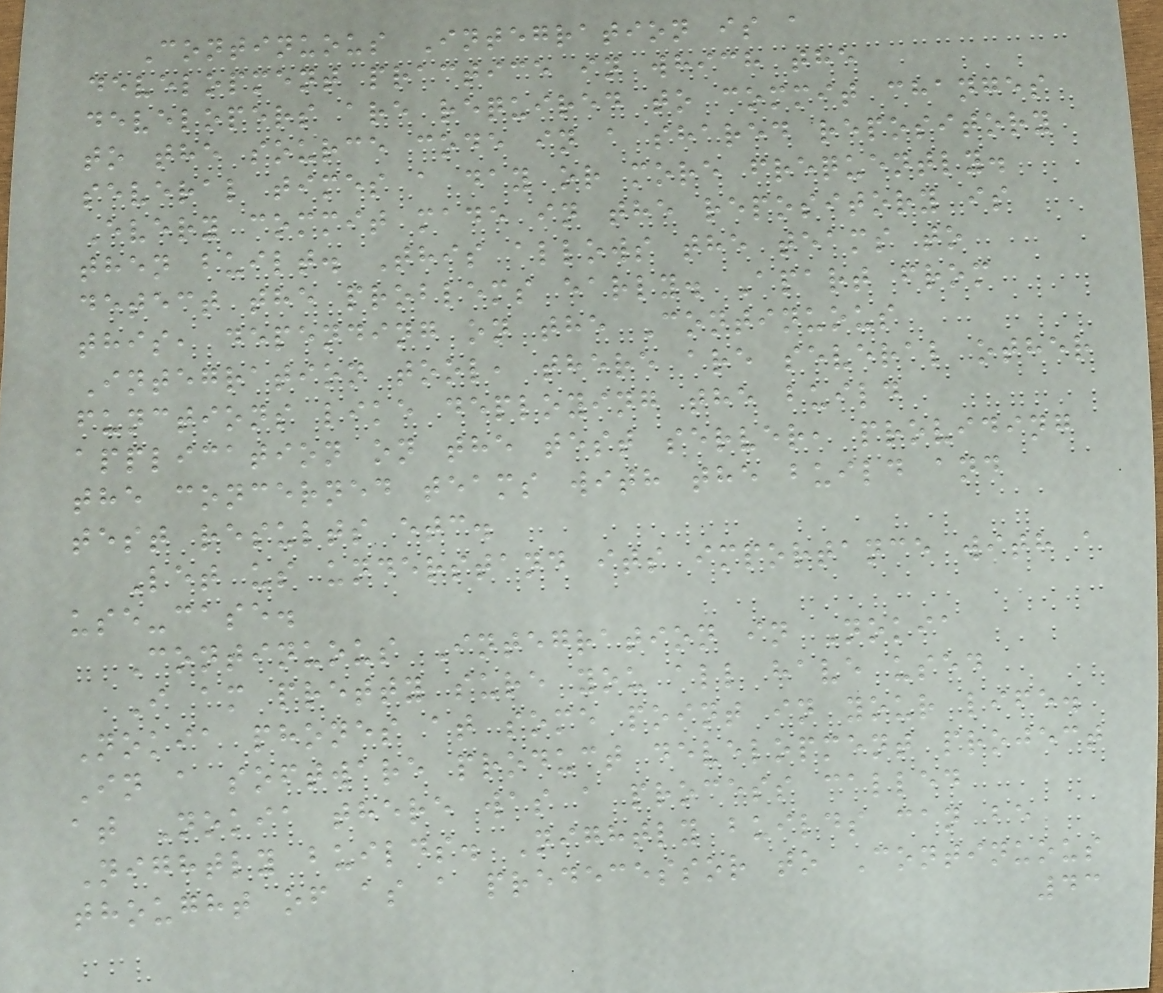Continuous Integration is a
development practice in which the
developers are required to commit changes
to the source code in a shared repository
several times a day or more frequently.
Every commit made in the repository is
then built. This allows the teams to
detect the problems early. Apart from
this, depending on the Continuous
Integration tool, there are several other
functions like deploying the build
application on the test server, providing
the concerned teams with the build and
test results etc.
Let us understand its importance with a
use-case.
Continuous Integration in Nokia
I am pretty sure you all have used
Nokia phones at some point in your life.
In a software product development project
at Nokia there was a process called
Nightly builds. Nightly builds can be
thought of as a predecessor to Continuous
43
